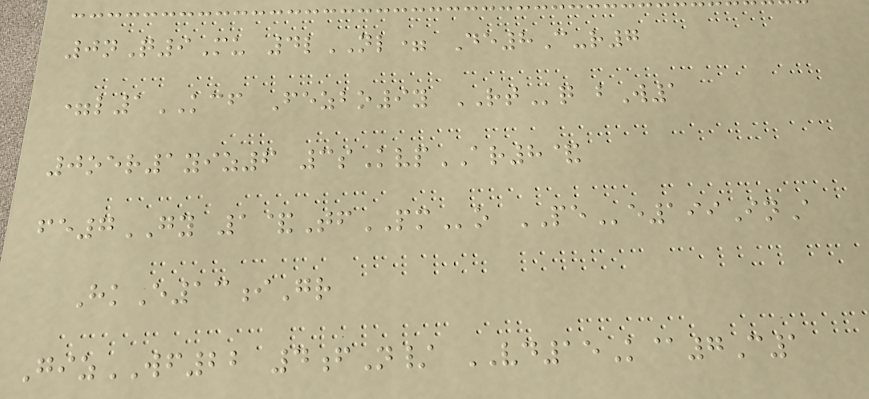0nQ9Mu 4lNL= De8C-r7
=l1KCF Fezbo9y RTq bW1
0oer1yiz6 3sKvpAR8&
fe7GY 1&TfPMo PEe199InA
HkE13iGr
GizWF22 4fN/ VD15K@7C1
